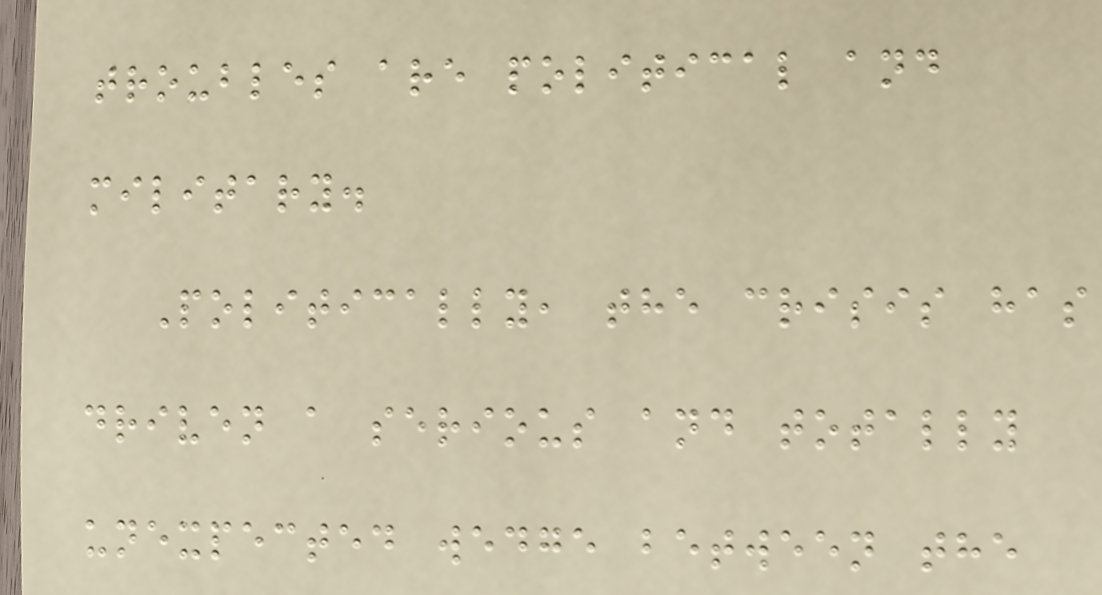troubles are political and
military.
Politically, the crisis has
driven a serious and totally
unexpected wedge between the
